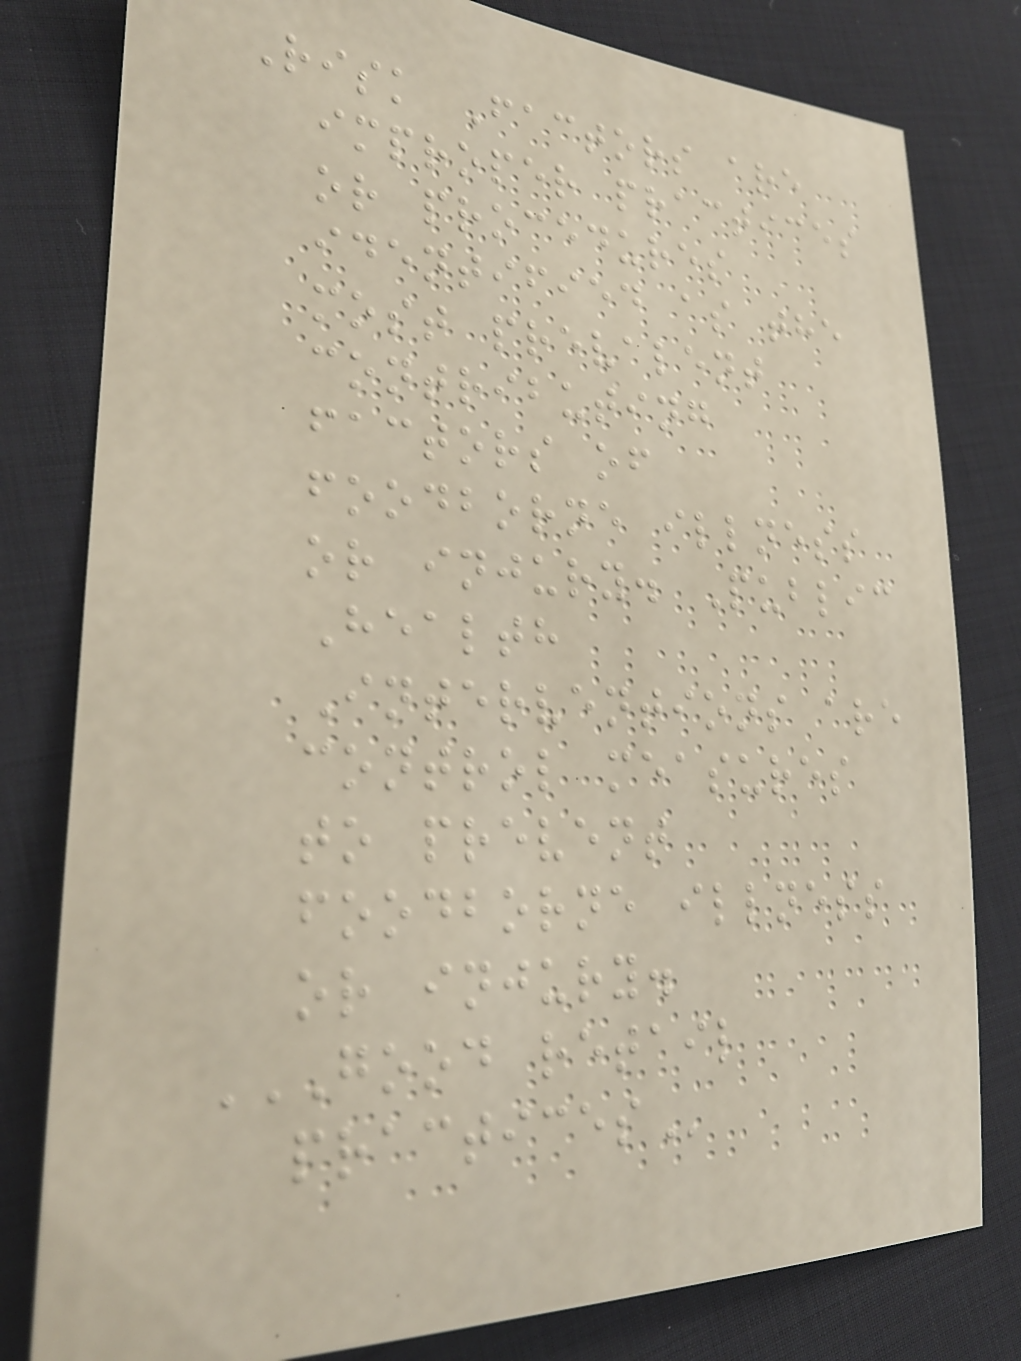Risk Factors are
improper practices
or procedures
identified as the
most prevalent
contributing
factors of
foodborne illness
or injury. Public
Health
Interventions are
control measures
to prevent
foodborne illness
or injury.
GOOD RETAIL
PRACTICES
